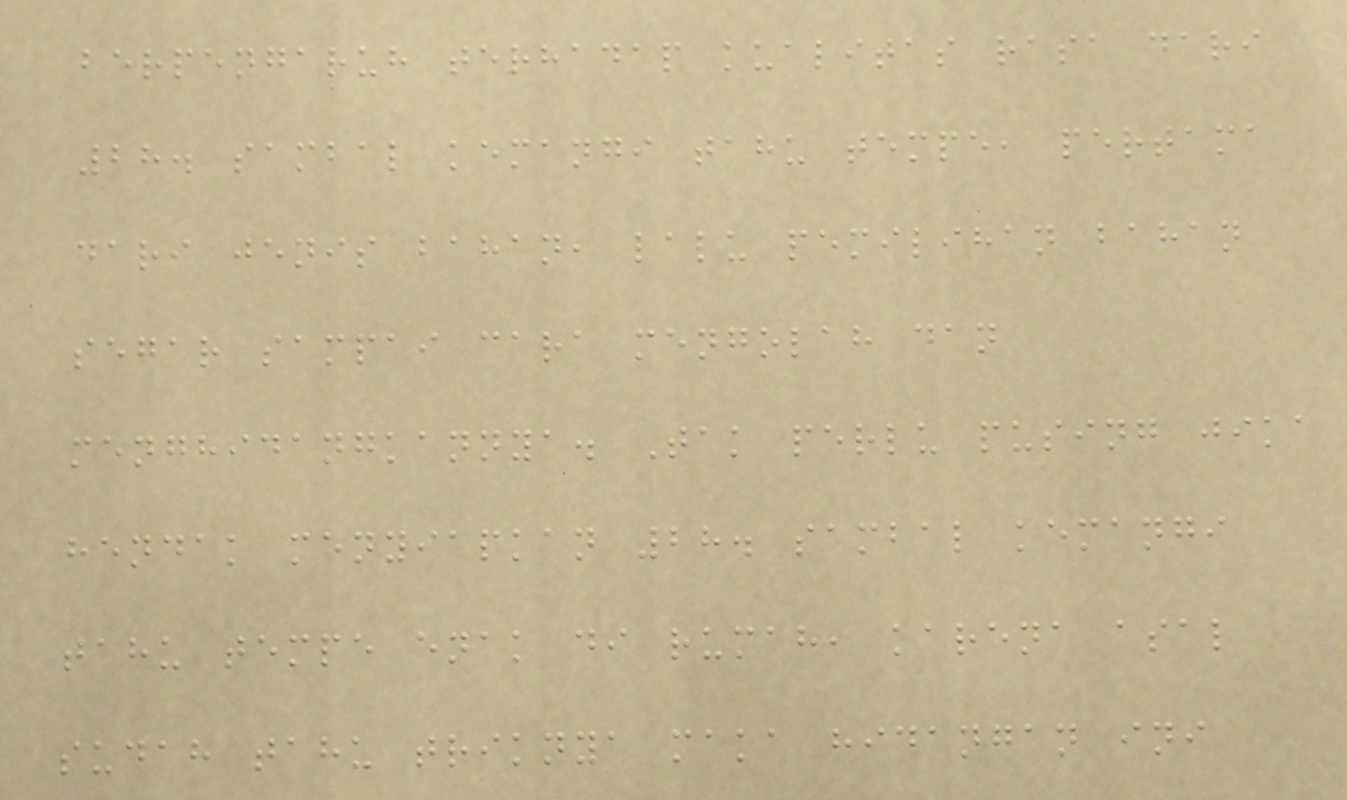berpengaruh terhadap kualitas rasa dari
28. sambal kemangi tahu tempe, pertama
dari jenis bahan, lalu pemilihan bahan
segar sampai cara mengolah dan
menghidangkannya. Tak perlu pusing jika
hendak menyiapkan 28. sambal kemangi
tahu tempe enak di rumah, karena asal
sudah tahu triknya maka hidangan ini
